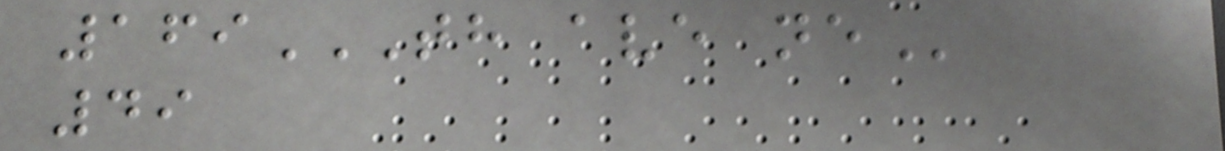169TH AVE NE
49
